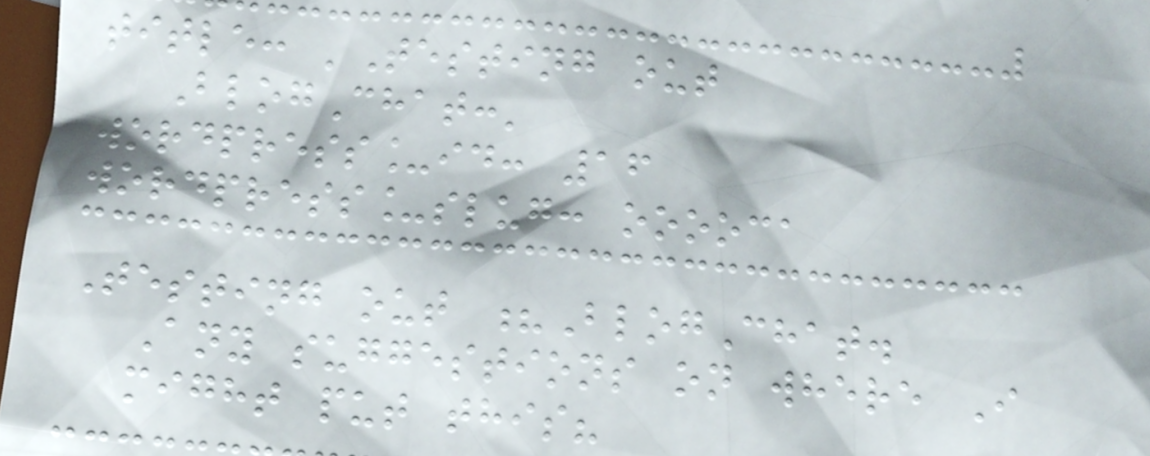title: 'Testing out
BlogChat:'
wordpress_id: 16
wordpress_slug: ooooca
Testing out ?BlogChat.
Any suggestions on where I
might put this?
